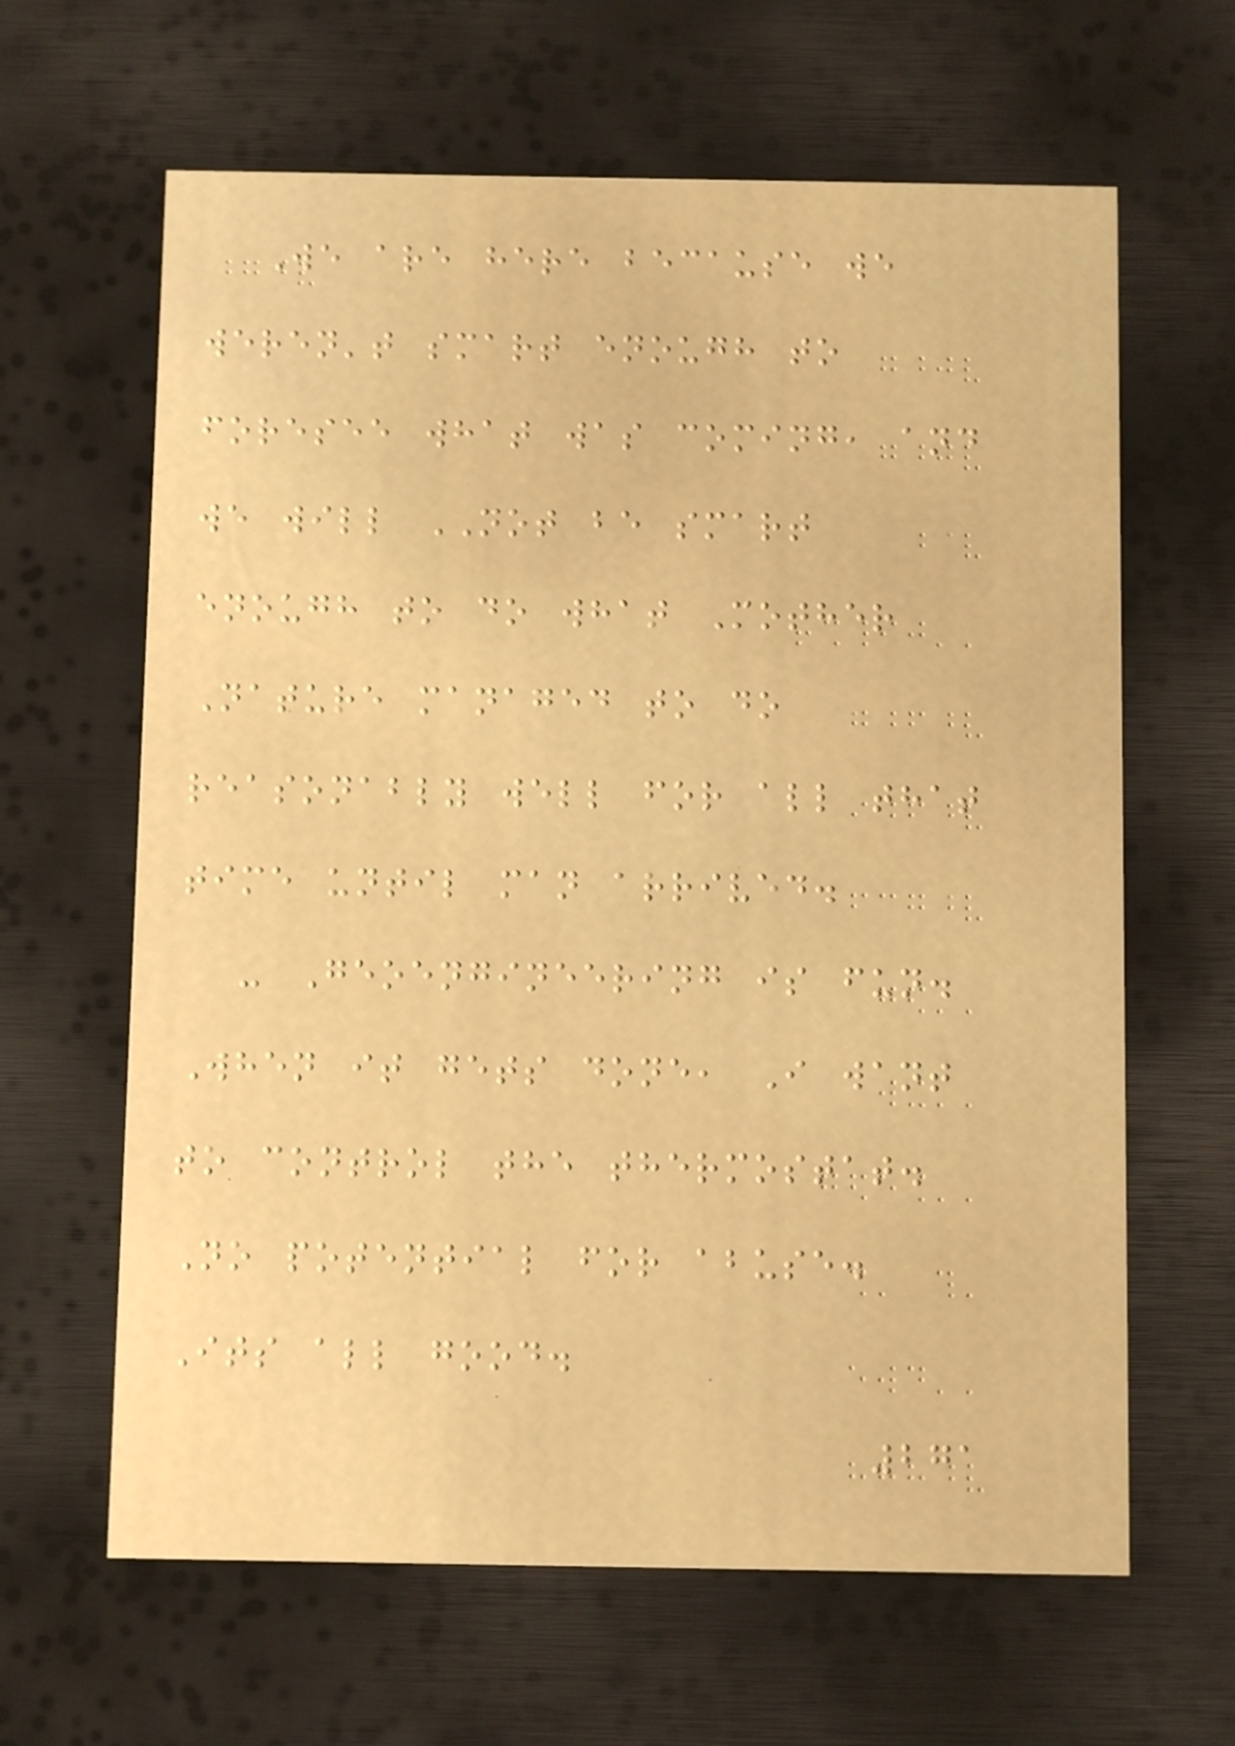We are here because we
weren't smart enough to
foresee what was coming, and
we will NOT be smart
enough to do what Mother
Nature managed to do
reasonably well for all that
time until man arrived.
- Geoengineering is fun.
When it gets done, I want
to control the thermostat.
No potential for abuse.
Its all good.
271
